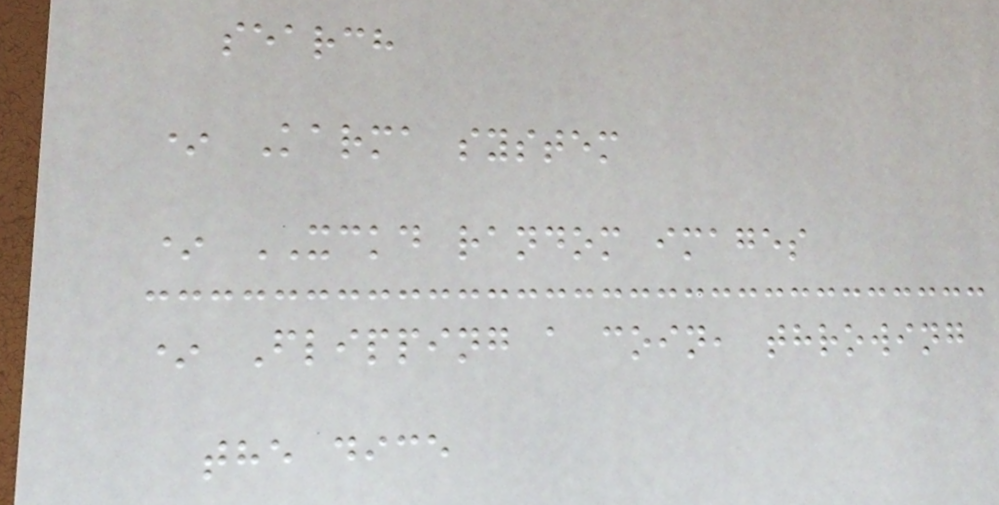search
* Karma system
* XCKD random images
* Flipping a coin, throwing
the dice
